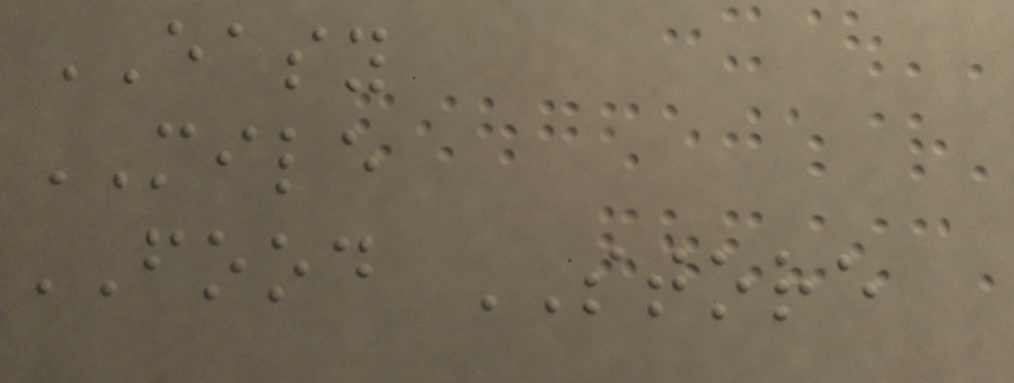EASY
MILE
FOOD STORE
